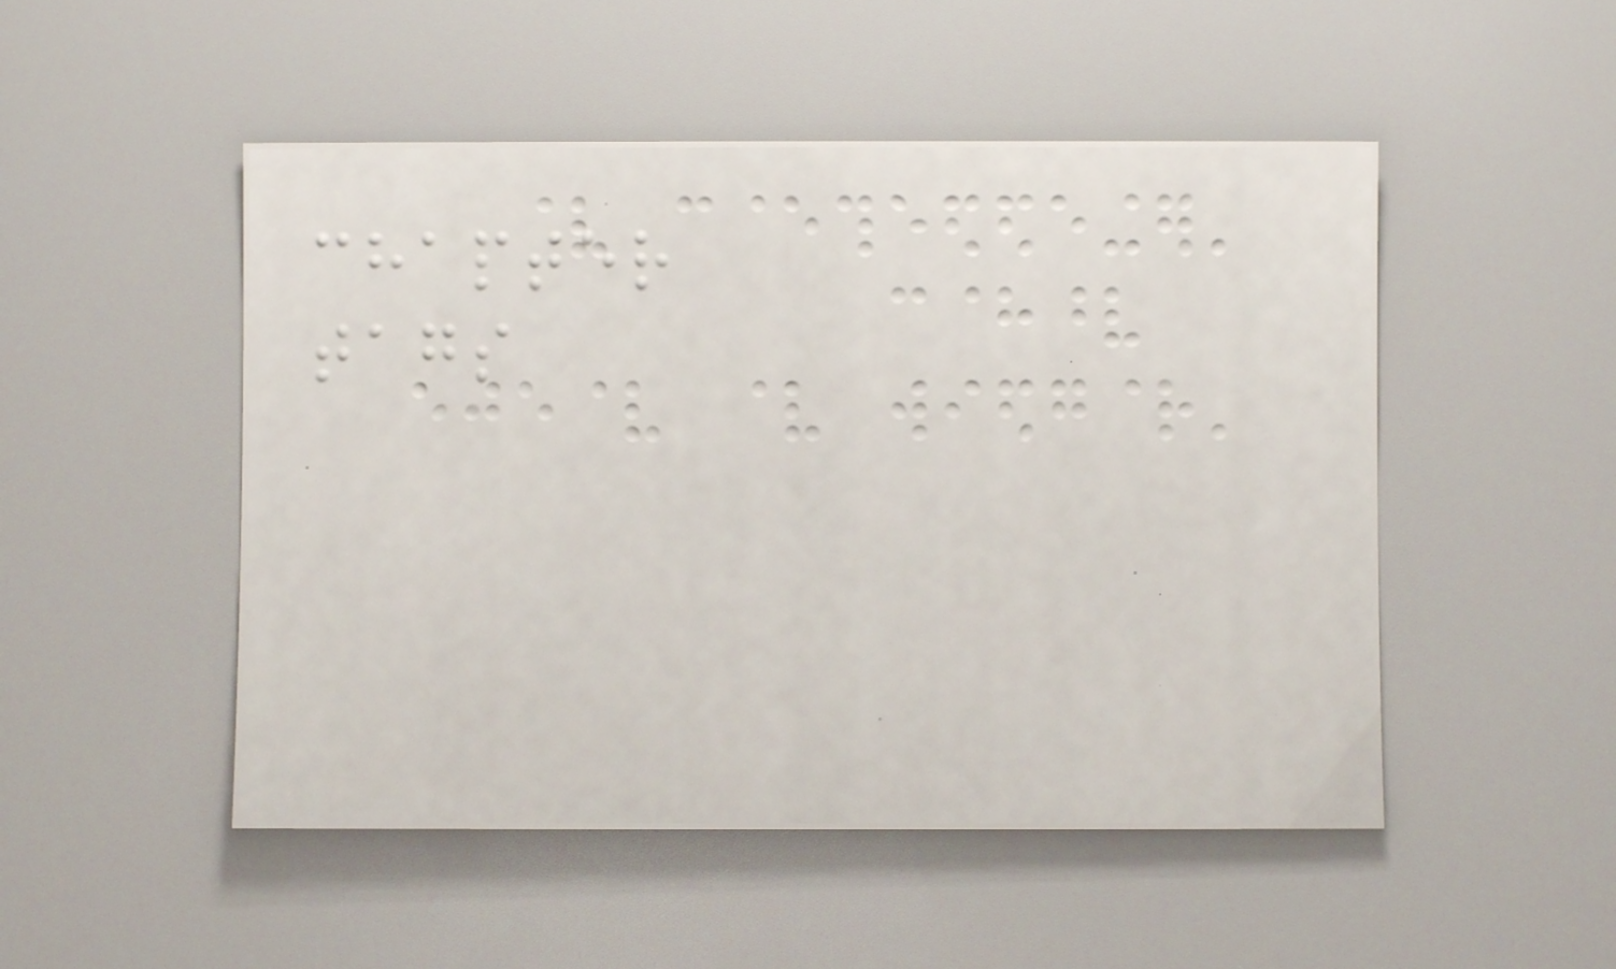chapter
tags
